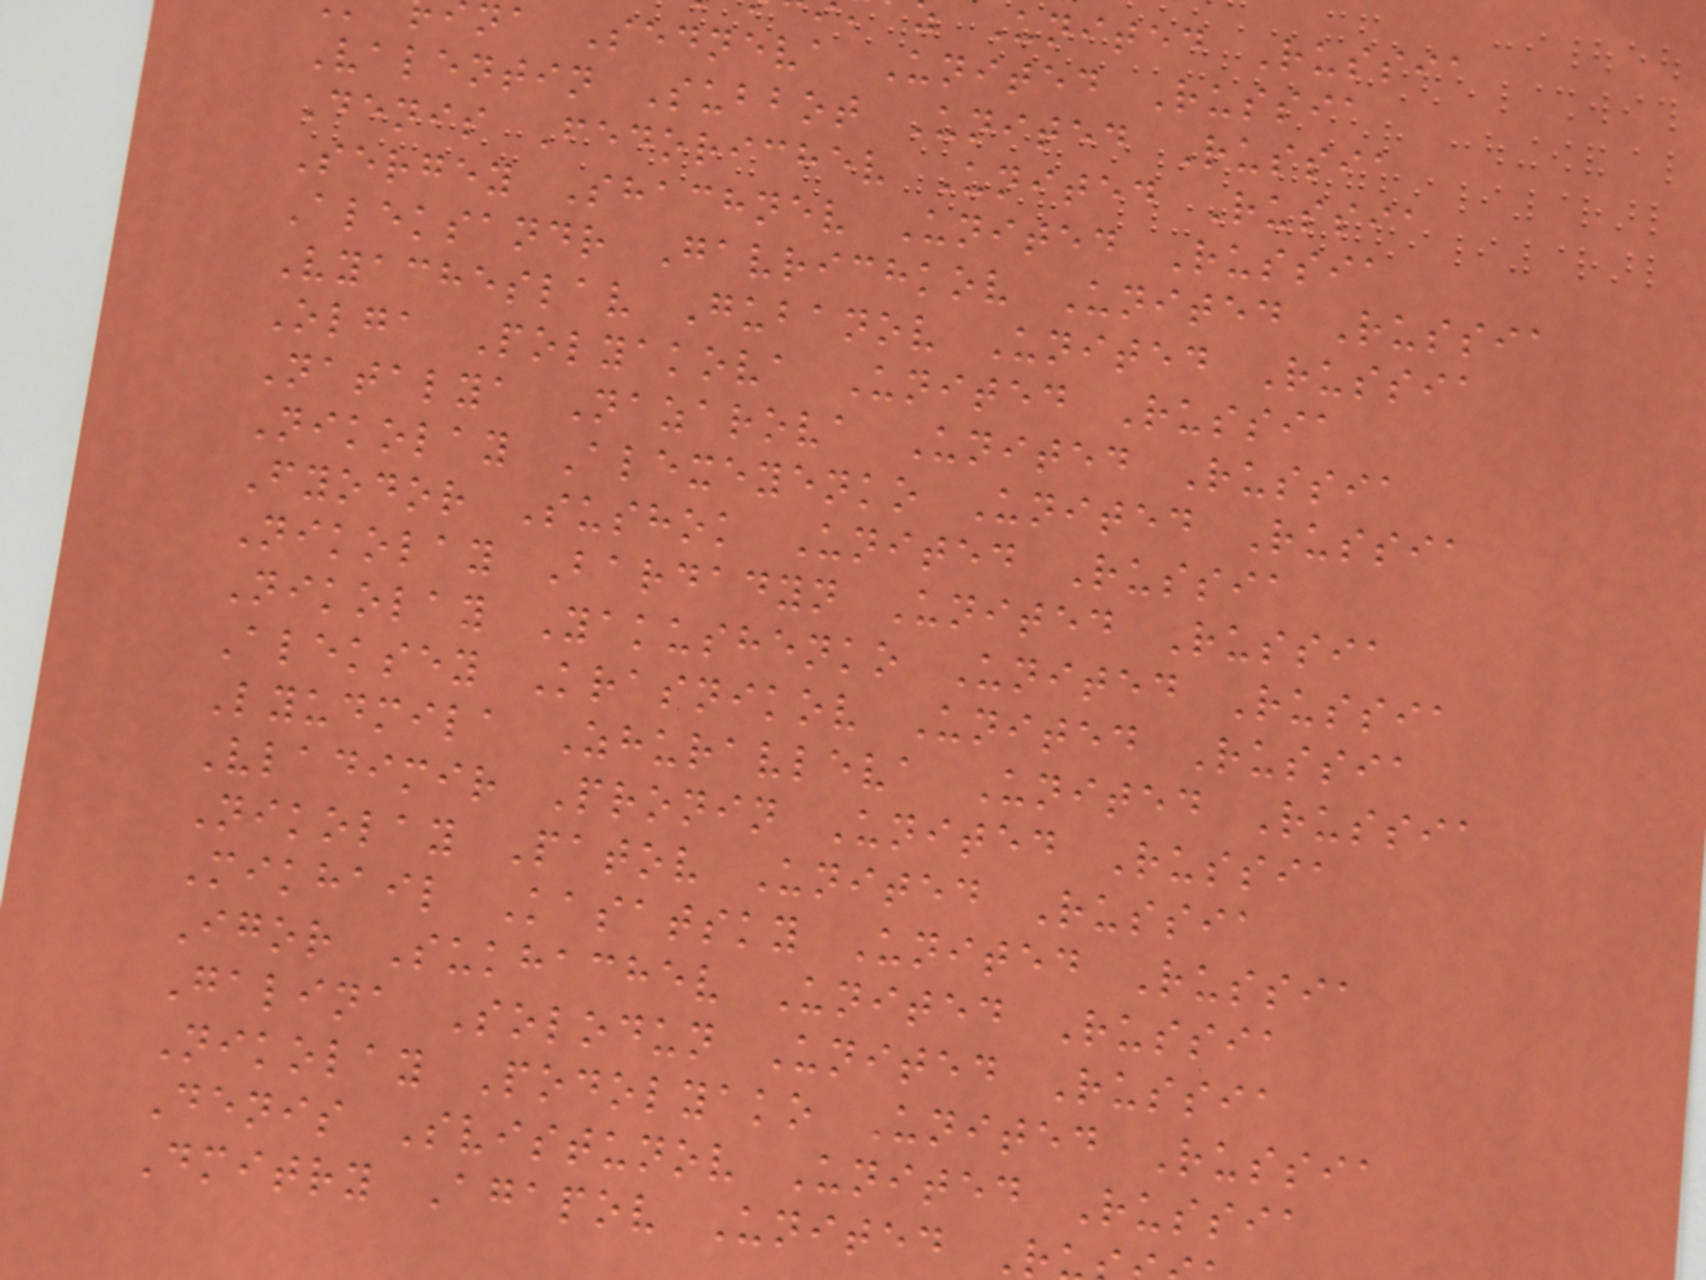United Russia
na Sedneva United Russia
Valentin Subbot United Russia
Denis Fedorichev United Russia
Sergey Shachnev United Russia
Aleksandr Gavrichkov United Russia
Vyacheslav Gubanov United Russia
Olga Polyakova United Russia
Natalya Nazarova United Russia
Nikolay Alexeyenko United Russia
Fyodor Sushok United Russia
Nikolay Bardadyn United Russia
Nikolay Yakushenko United Russia
Aleksey Krasnikov United Russia
Lyudmila Zhuravleva United Russia
Vladimir Pronin United Russia
Nikolay Patov United Russia
Mikhail Kasatsky United Russia
Igor Sukhachev United Russia
Galina Solodun United Russia
Nikolay Podolyako United Russia
Denis Svistunov United Russia
Dmitry Agapov United R
